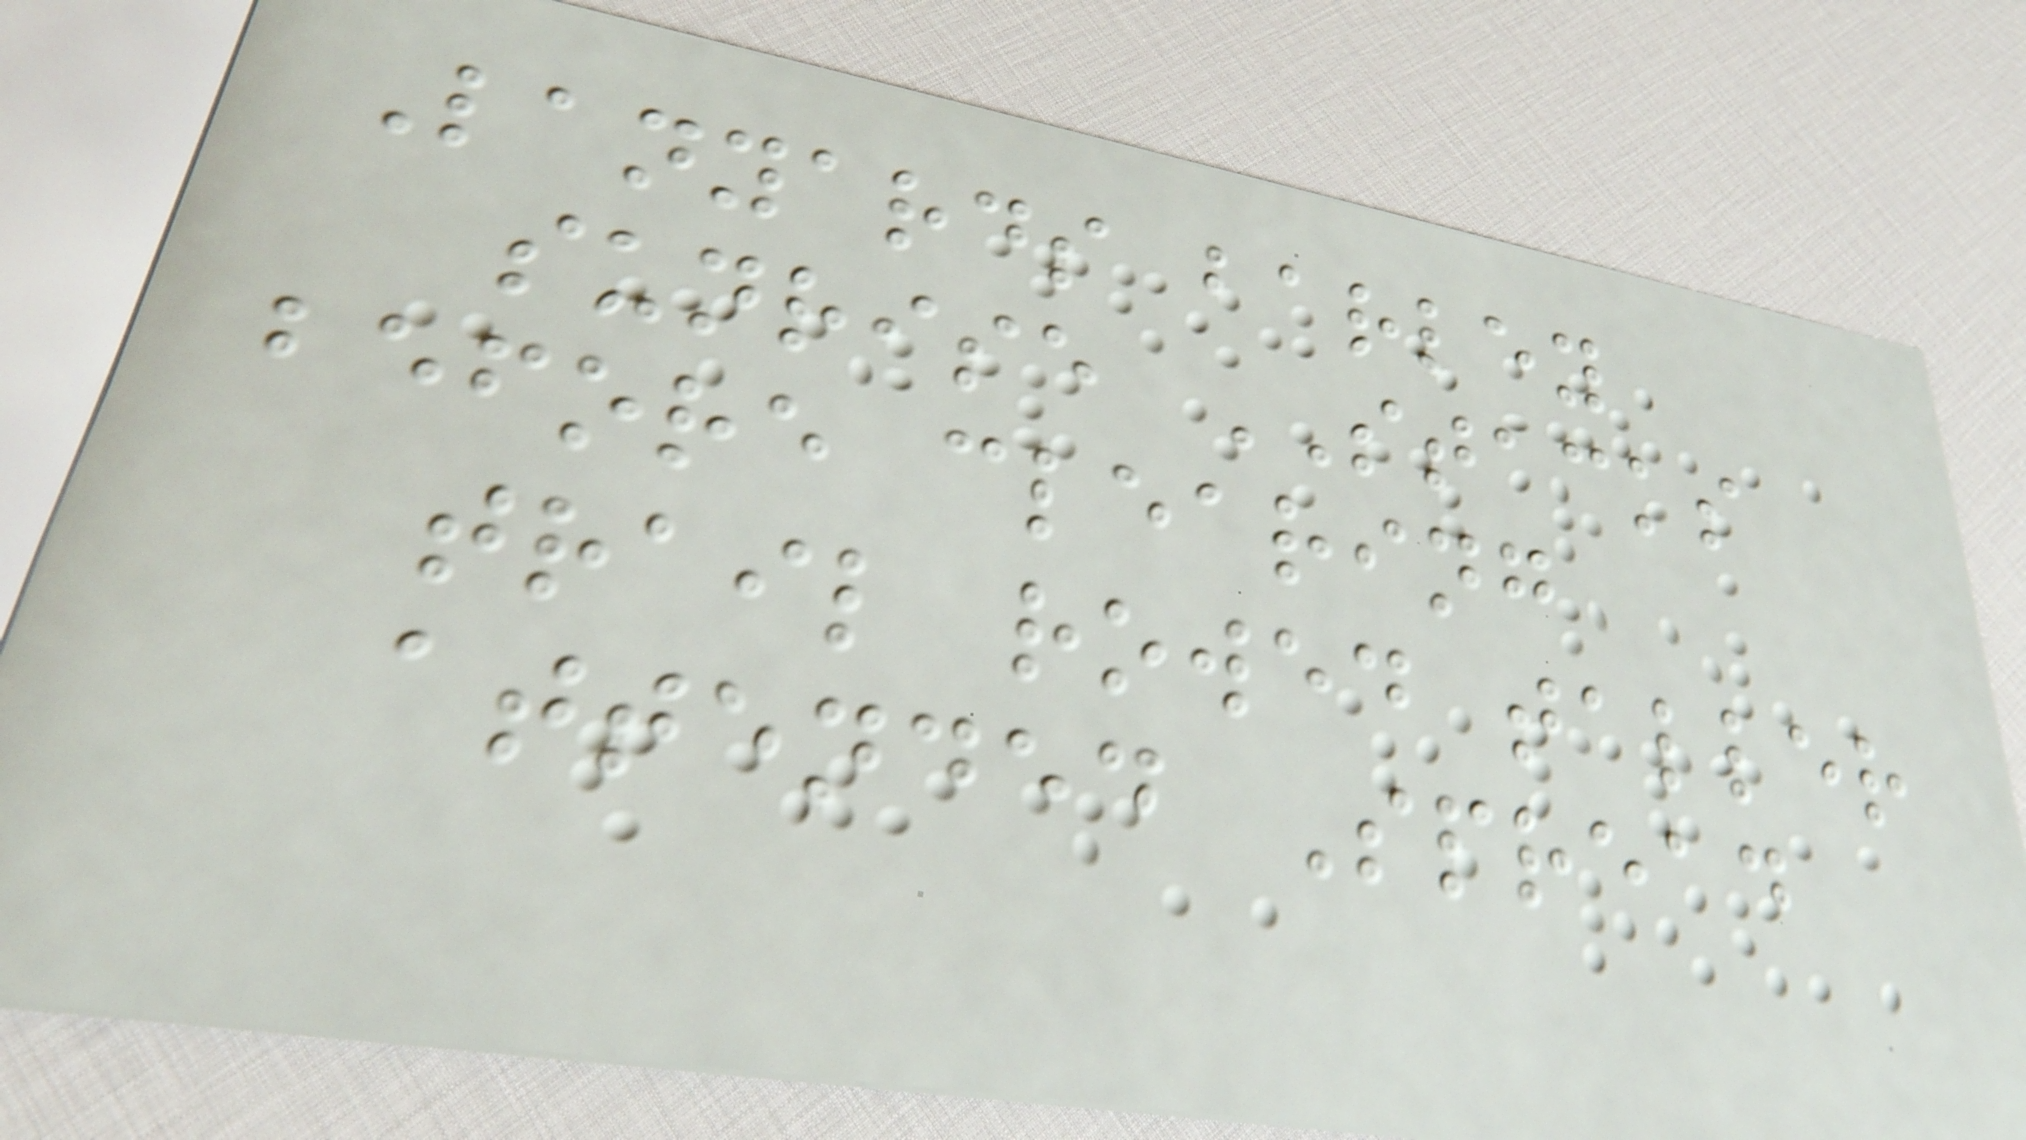Lanyards barley
sunrise STACKS
before clearing
trail rowed taller
attended Spread
